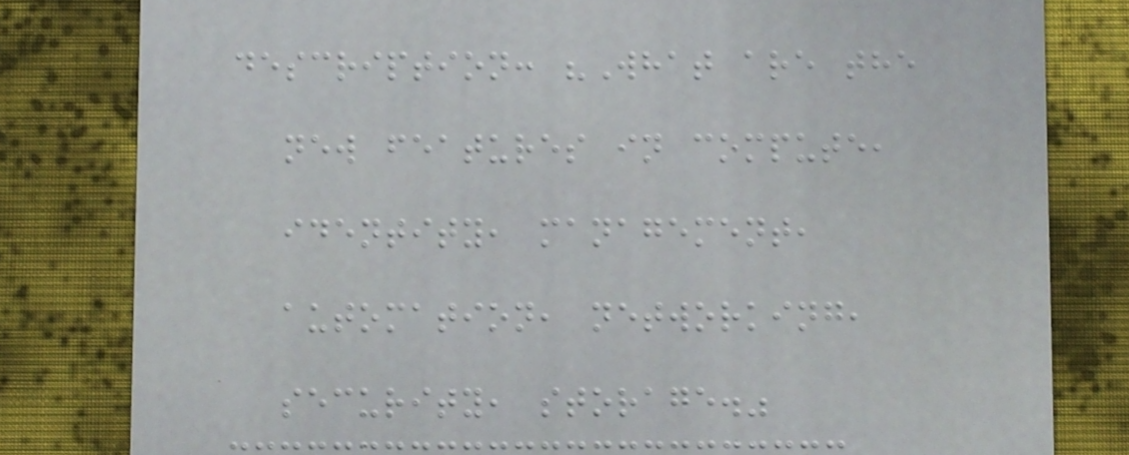description: "What are the
new features in compute,
identity, management,
automation, networking,
security, storage."
